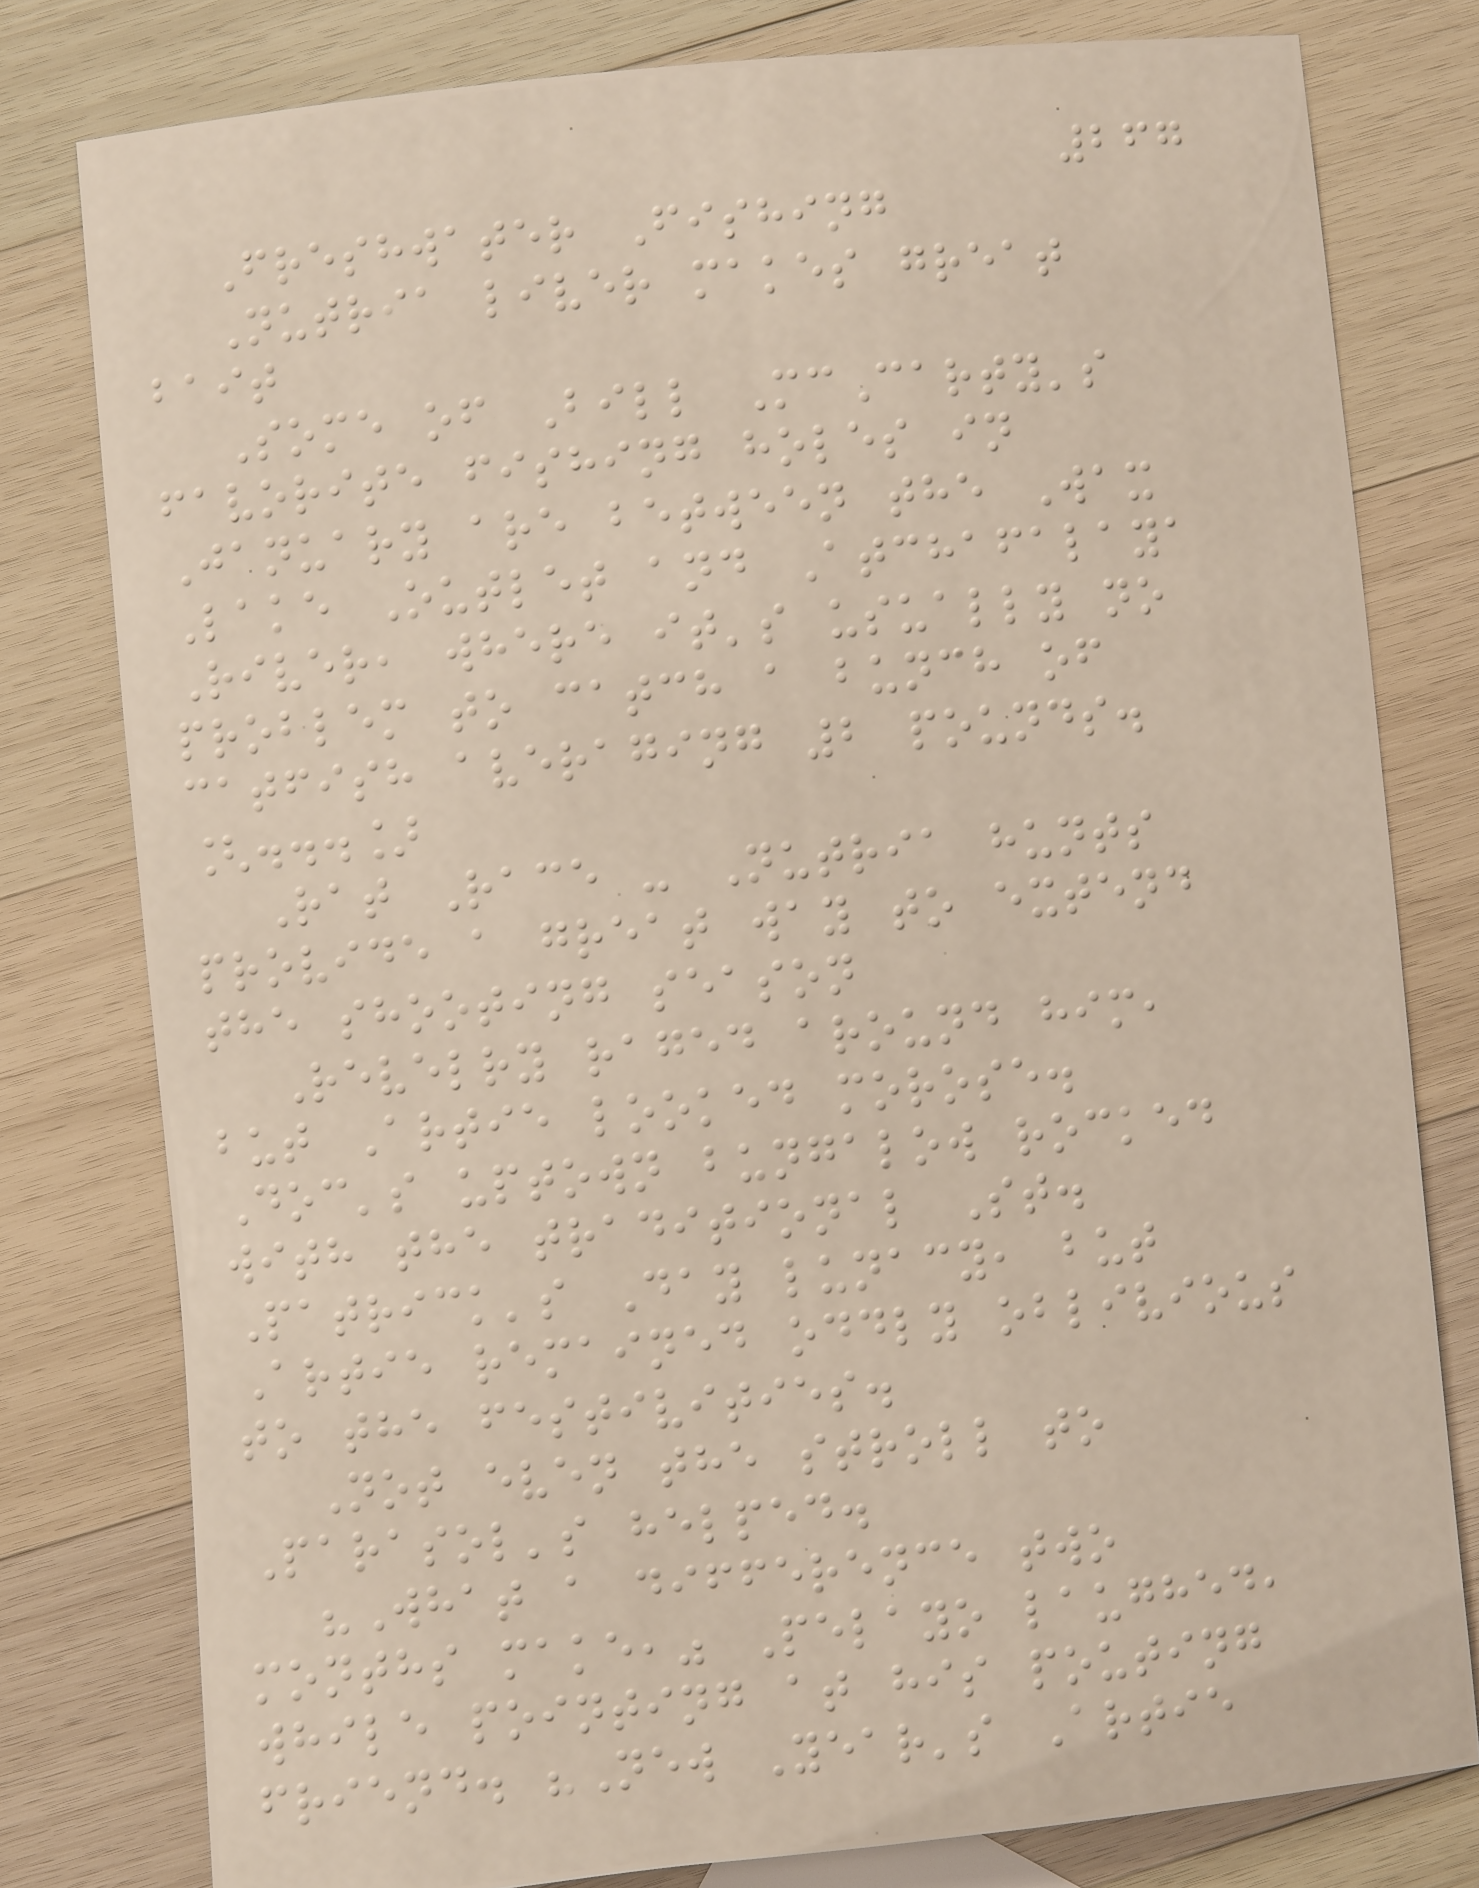267
Freshwater Fishing
Nutria liver makes great
bait
Some of Bill McCarty's
favorite fishing holes in
January are between the Wax
Lake Outlet and Atchafalaya
River, where it's usually no
problem to catch a bunch of
catfish averaging 2 pounds.
[...]
Rat Race - Nutria hunts
provide a great way to extend
the shooting season
Revelry raged around him,
but Artie looked morose.
Doc's uptown bungalow rocked
with the traditional St.
Patrick's Day lunacy, but
Artie remained oddly oblivious
to the festivities.
Not even the stroll to
Parasol's helped.
"What a difference two
months make," Pelayo laughed,
while pointing at his pouting
friend. "New Year's Artie
